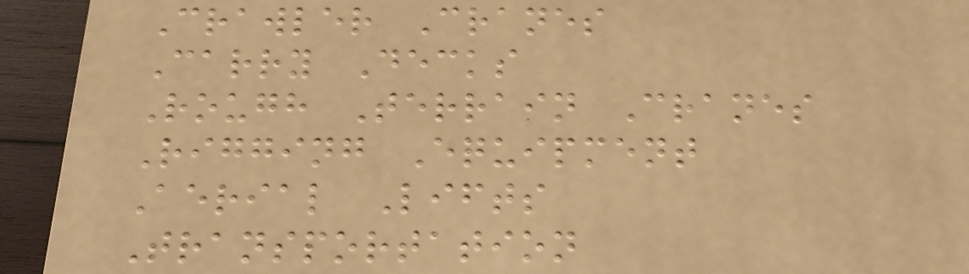Crawler Cranes
Carry Decks
Rough Terrain Cranes
Rigging Equipment
Aerial Lifts
Transportation
